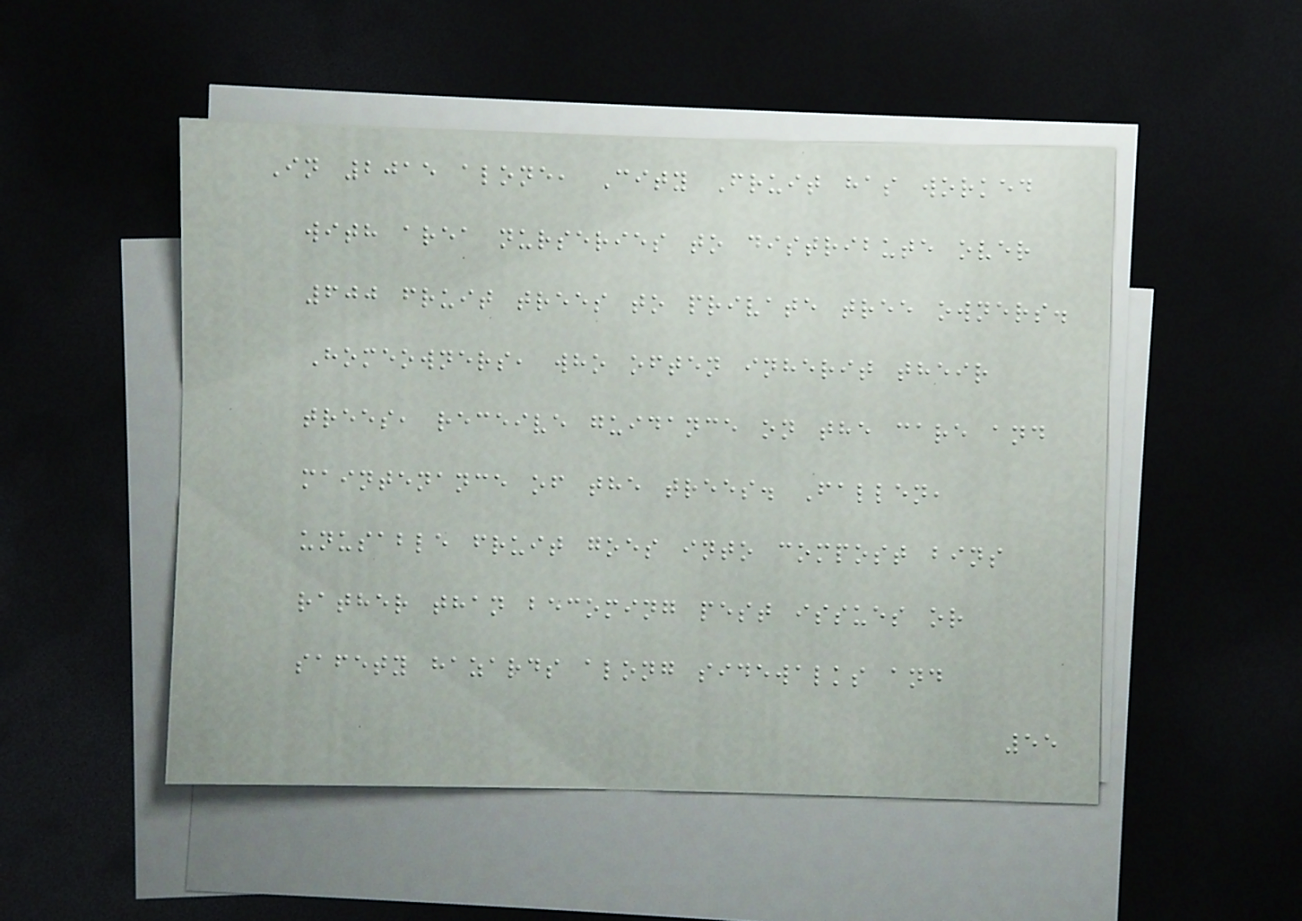In 2015 alone, City Fruit has worked
with area nurseries to distribute over
600 fruit trees to private tree owners.
Homeowners, who often inherit their
trees, receive guidance on the care and
maintenance of the trees. Fallen,
unusable fruit goes into compost bins
rather than becoming pest issues or
safety hazards along sidewalks and
55
